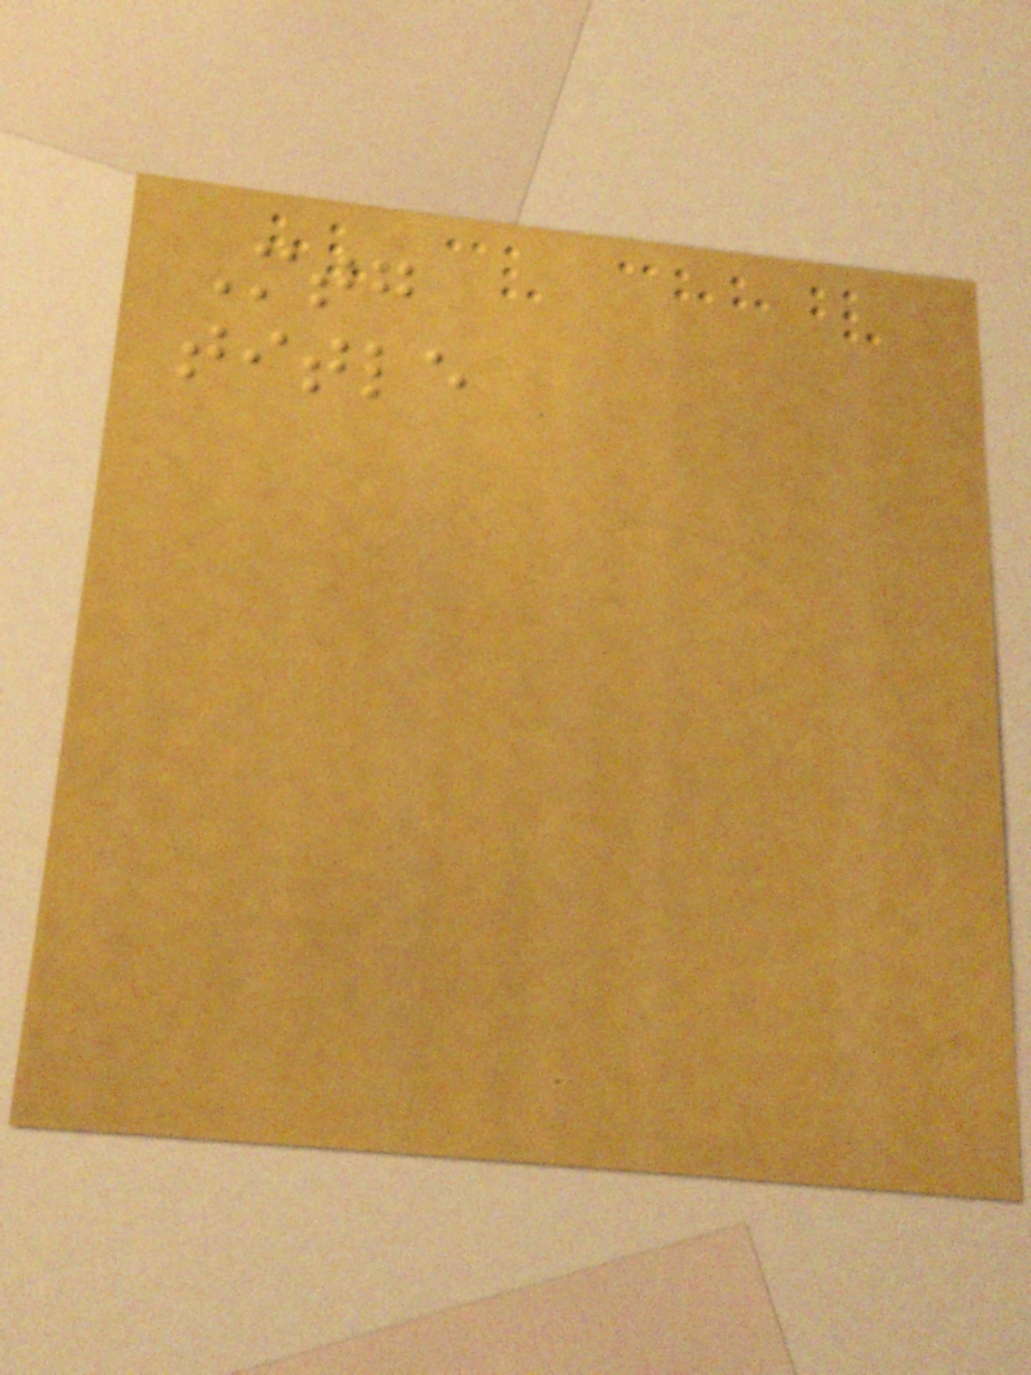Mtg
title
